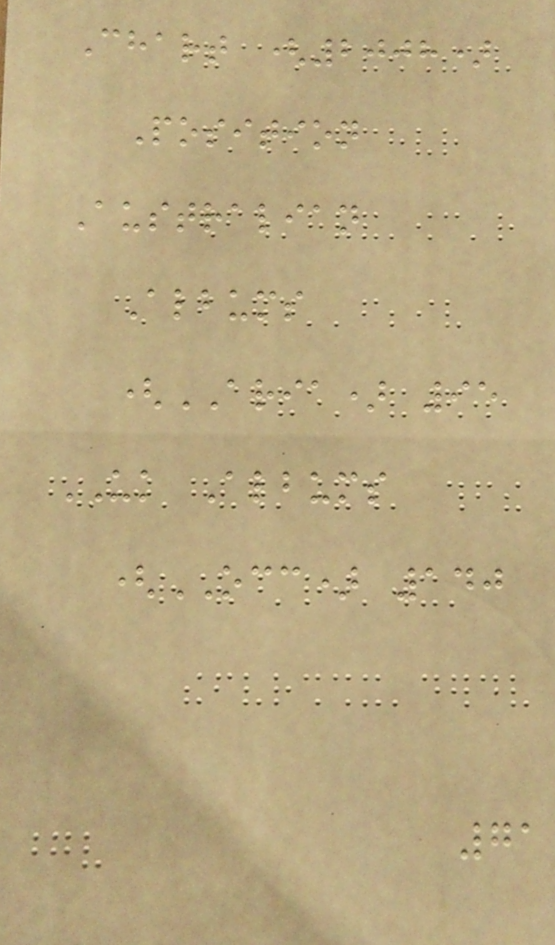Chart (2008)
Position
Australian
Albums
(ARIA) 95
UK Albums
(OCC) 140
71
